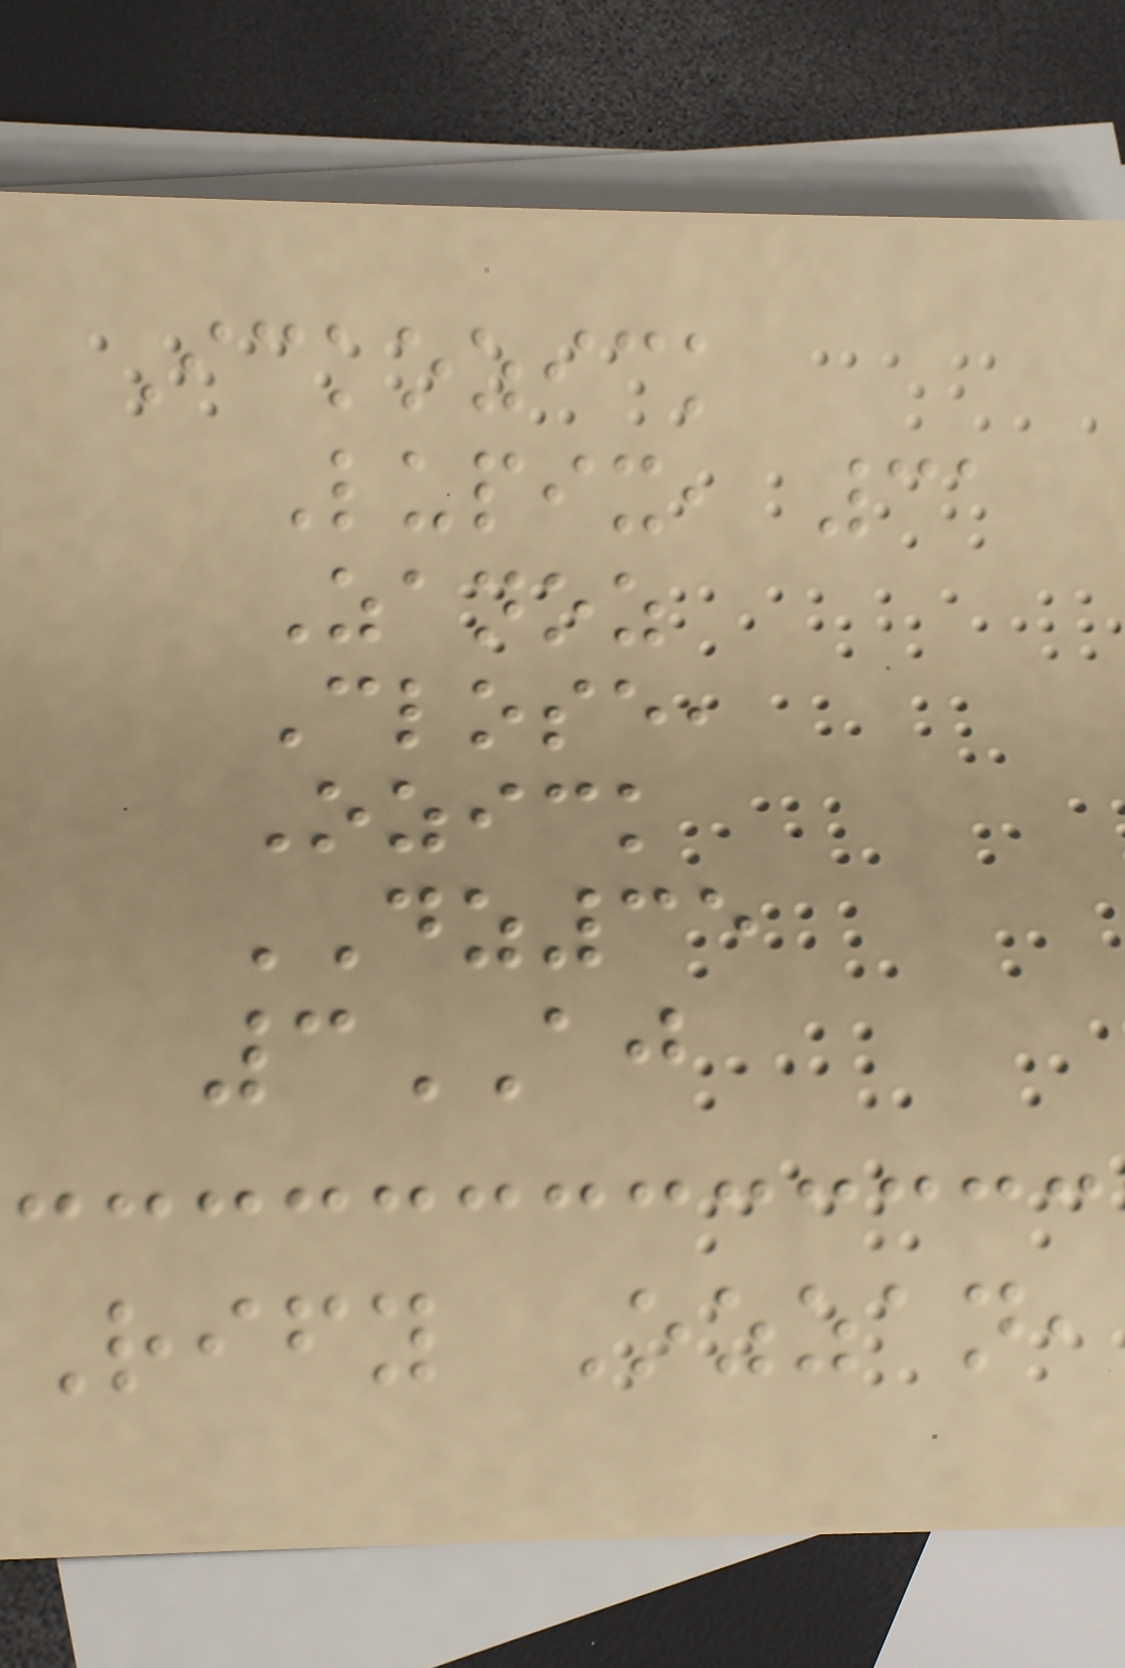Ickozick
Lupix, 31
Zanoz
Close,
Ozick
DZ35
3AJ
Rify Ozzan,
